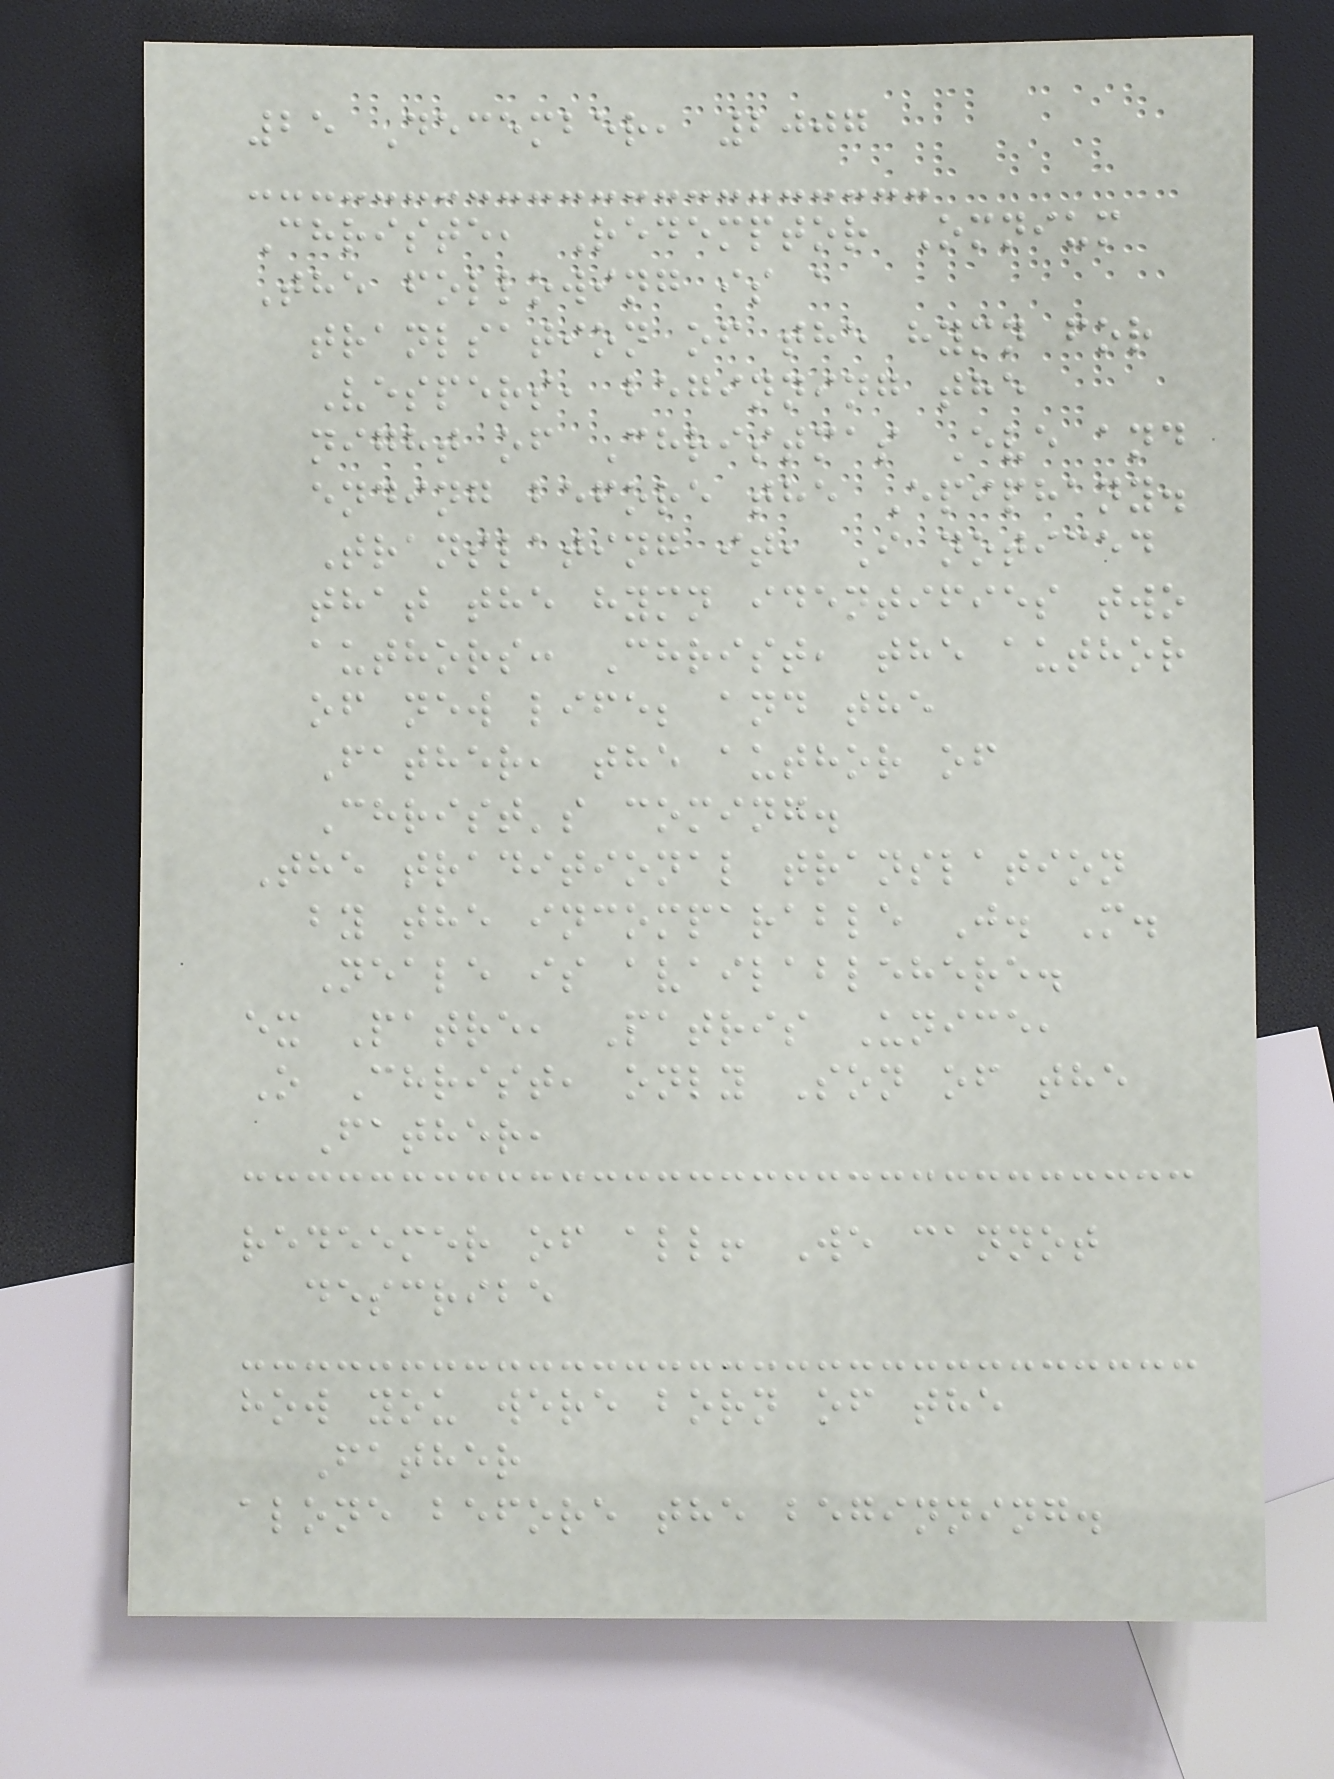25 December, 2007
Christe, Redemptor Omnium
The following is a
tranlsation of the hymn for
Vespers, beginning the
night of Christmas Eve and
ending before the Epiphany.
Translating it, I noticed
that the hymn identifies two
authors: Christ, the author
of new life; and the
Father, the author of
Christ's coming.
The traditional translation
by the incomparable J. M.
Neale is availablehere.
ex Patre, Patris Unice,
O Christ, only Son of the
Father,
redeemer of all! We cannot
describe
how you were born of the
Father
alone before the beginning.
